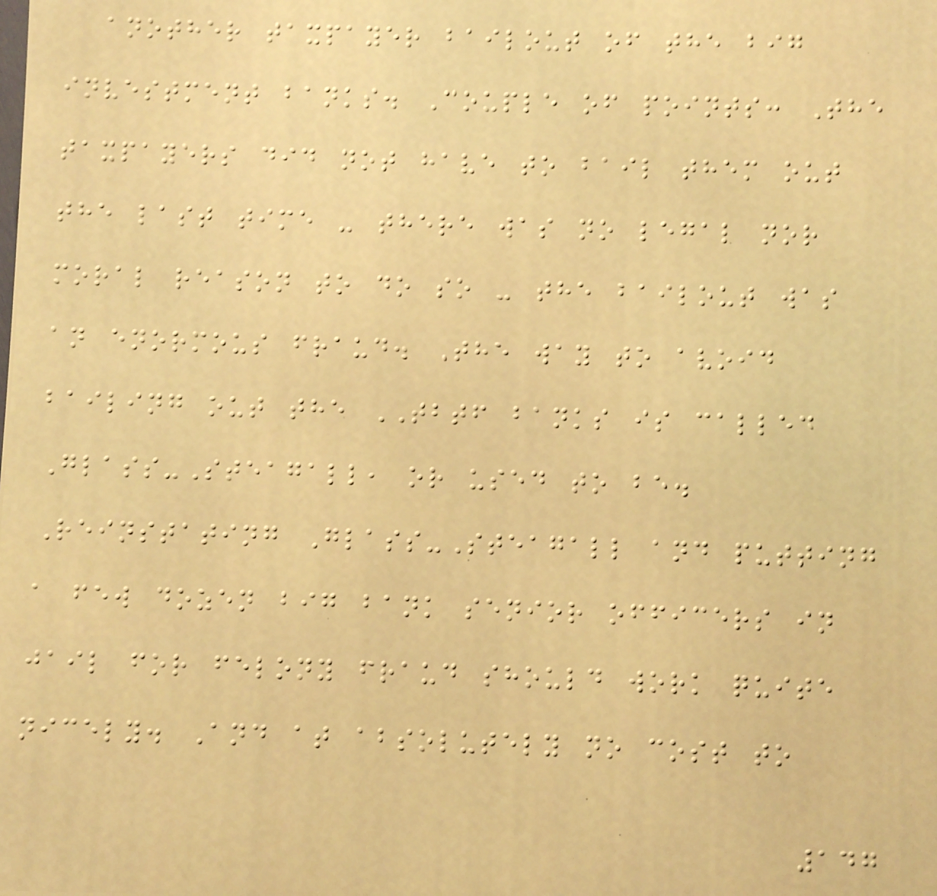another taxpayer bailout of the big
investment banks. Couple of points: The
taxpayers did not have to bail them out
the last time - there was no legal nor
moral reason to do so - the bailout was
an enormous fraud. The way to avoid
bailing out the TBTF banks is called
Glass-Steagall, or used to be.
Reinstating Glass-Steagall and putting
a few dozen big bank senior officers in
jail for felony fraud should work quite
nicely. And at absolutely no cost to
147
